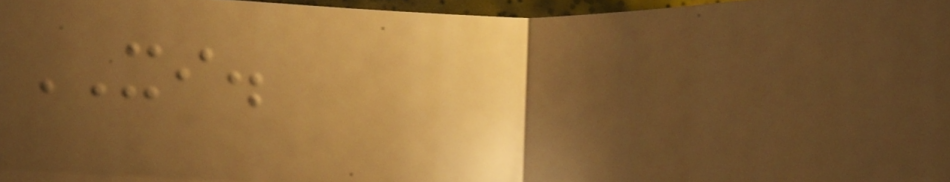XI.
